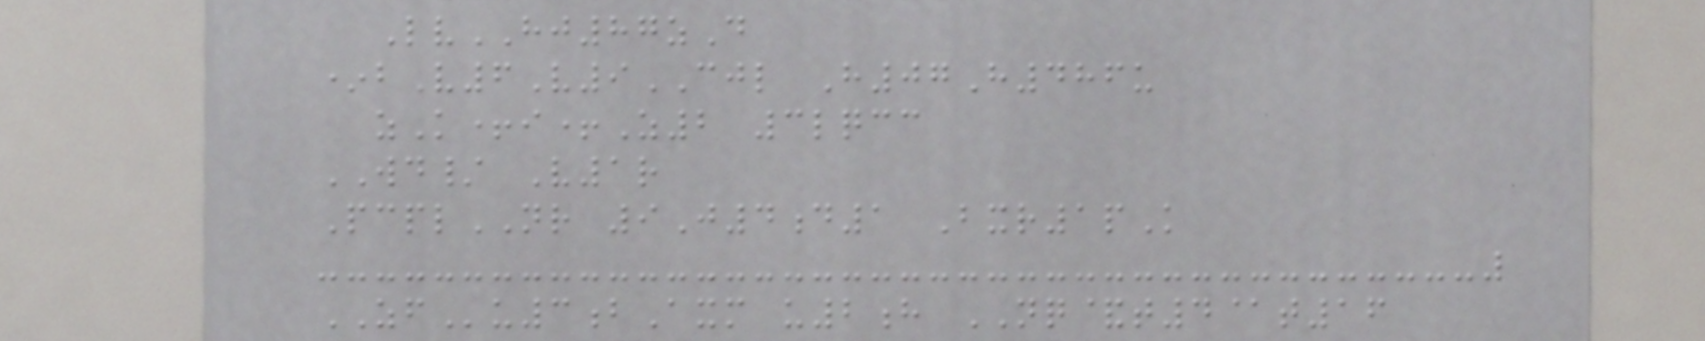LvHJ87zD
*bV6V9CJL H07H486u
zK+i+Z2 3lqcc
WD/ V1r
PcplNR 9J4d1 Bxr1pK
ZFu3bAxm u2h NQ&t4@t16
